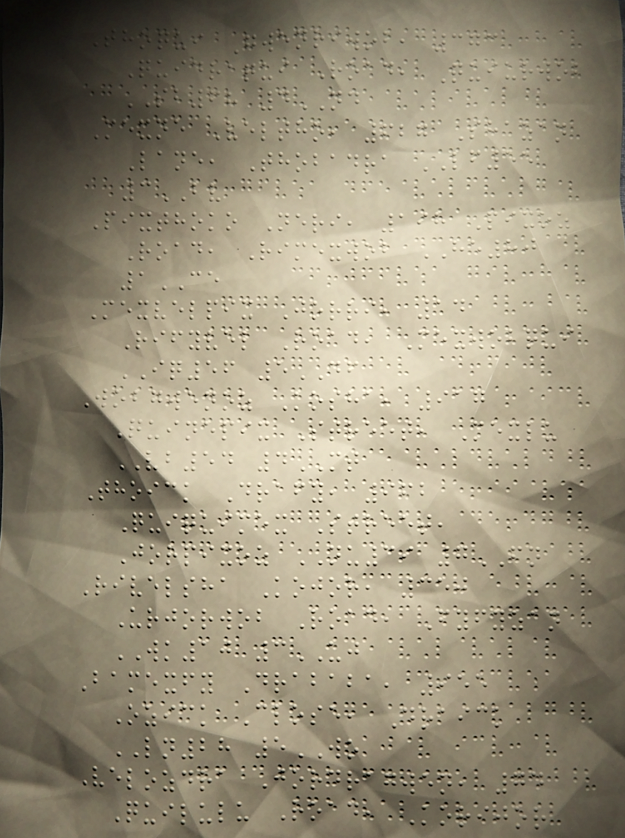Thoqui Gwenriwob, 373
Quidraqui Road, Quiurwob
SB68 4ND
Mexne Veltho, 627 Shazan
Lane, Thobadra LF55
3BV
Pixthoko Neri, 198 Pixoz
Road, Rimexwob HE80
1CE
Mexvelpix Jorri, 14
Rifyvel Road, Mexwobqui
IQ56 5DF
Wobgwenoz Kosha, 917
Quinepix Street, Mexlu
VB54 4MT
Thoick Drafy, 962
Quiquimex Street,
Jorpixoz NU39 7FN
Rivelsha Kojor, 350
Urjorwob Road, Fyfyzan
WK10 3UJ
Bamexfy Drababa, 955
Ozick Close, Draick
LN28 5WO
Velozdra Jordragwen, 74
Quilulu Road, Korijor
